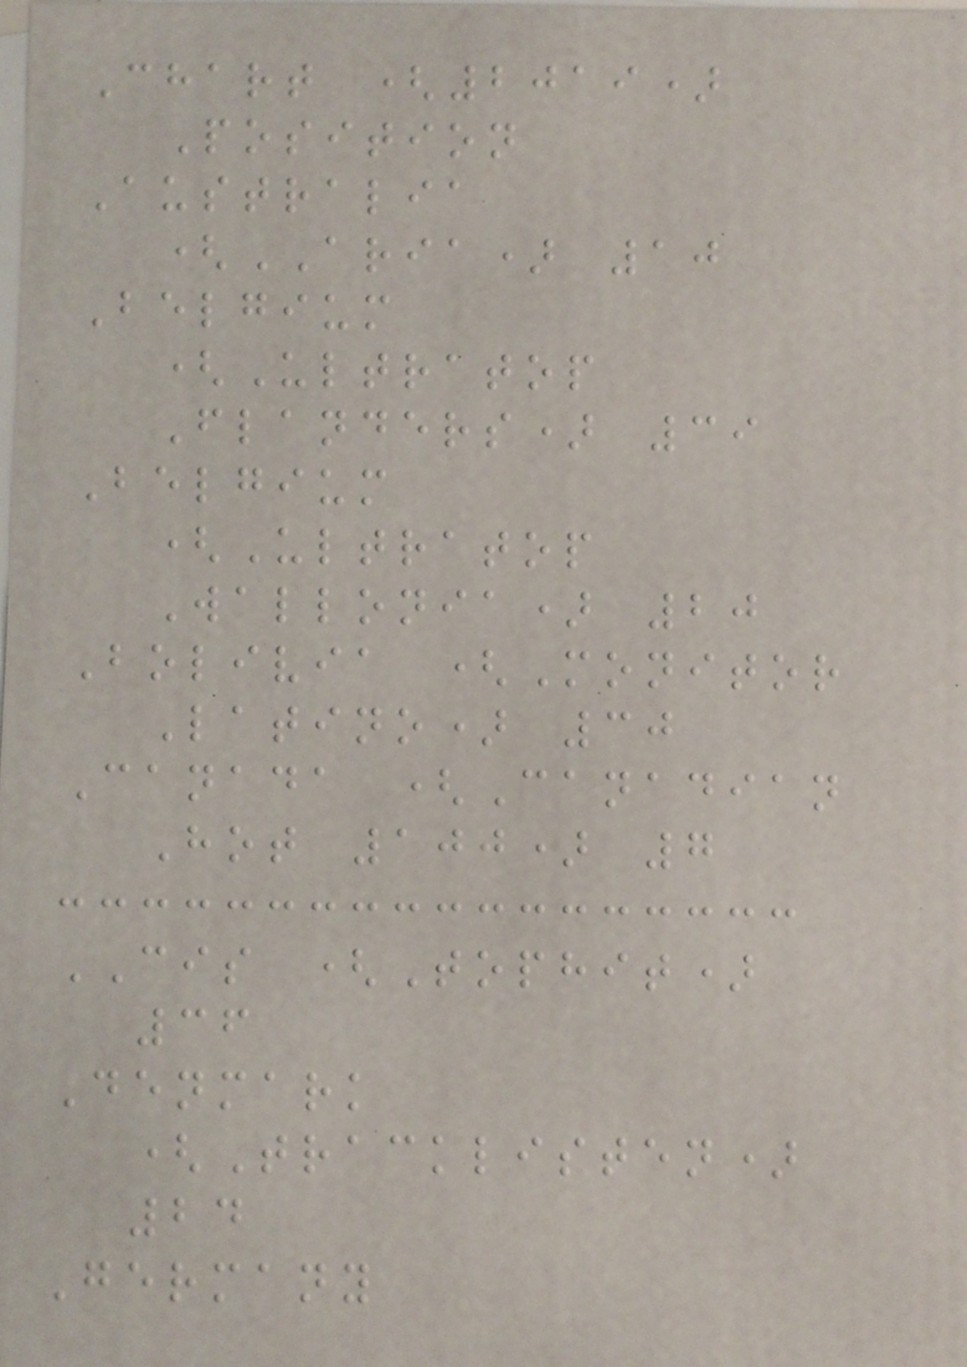Chart (2019)
Position
Australia
(ARIA) 10
Belgium
(Ultratop
Flanders) 39
Belgium
(Ultratop
Wallonia) 20
Bolivia (Monitor
Latino) 30
Canada (Canadian
Hot 100) 7
CIS (Tophit)
36
Denmark
(Tracklisten)
24
Germany
